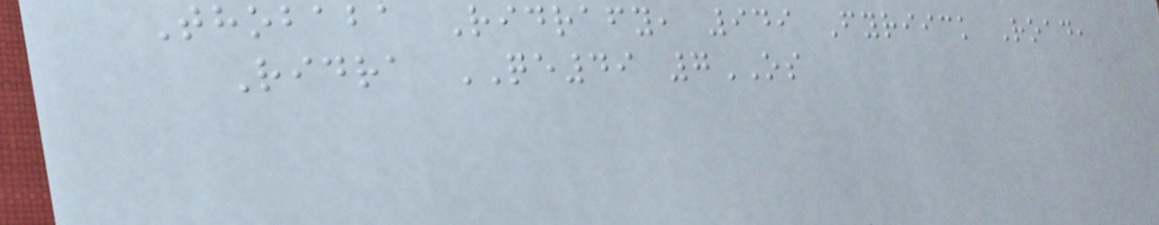Thobaba Ridrafy, 949 Fyriick Road,
Ridra QE49 7OS
